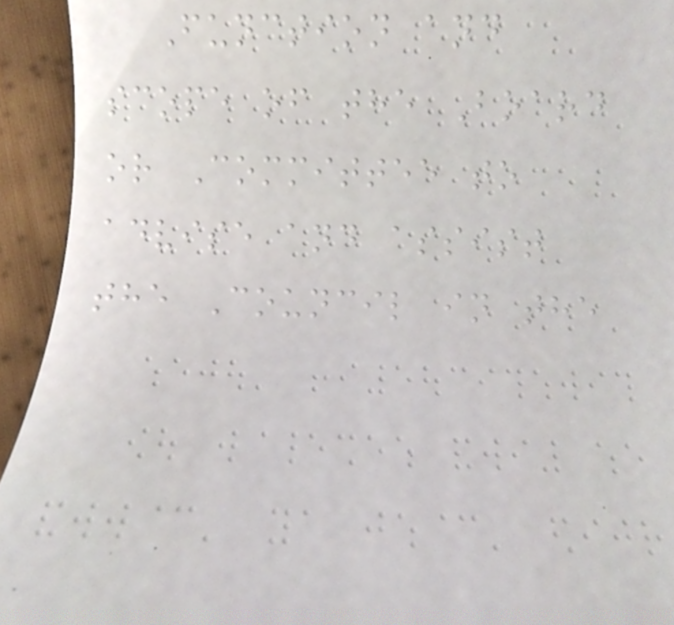Function and
scope of the Board
or Committee to
advise and assist
the Council in the
